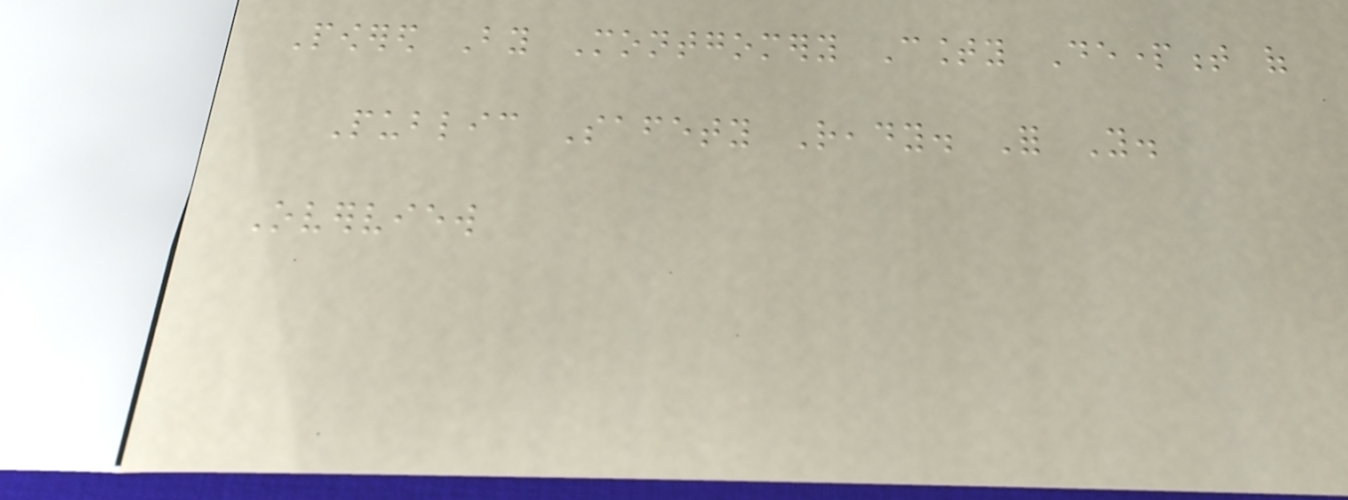Powered By Montgomery County Department of
Public Safety Ready. For You.
Overview
